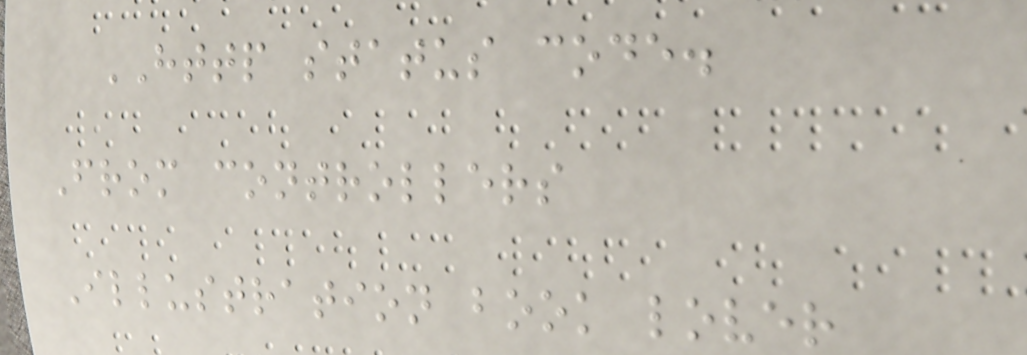HTTP status code.
From controllers
Illustration book lover
